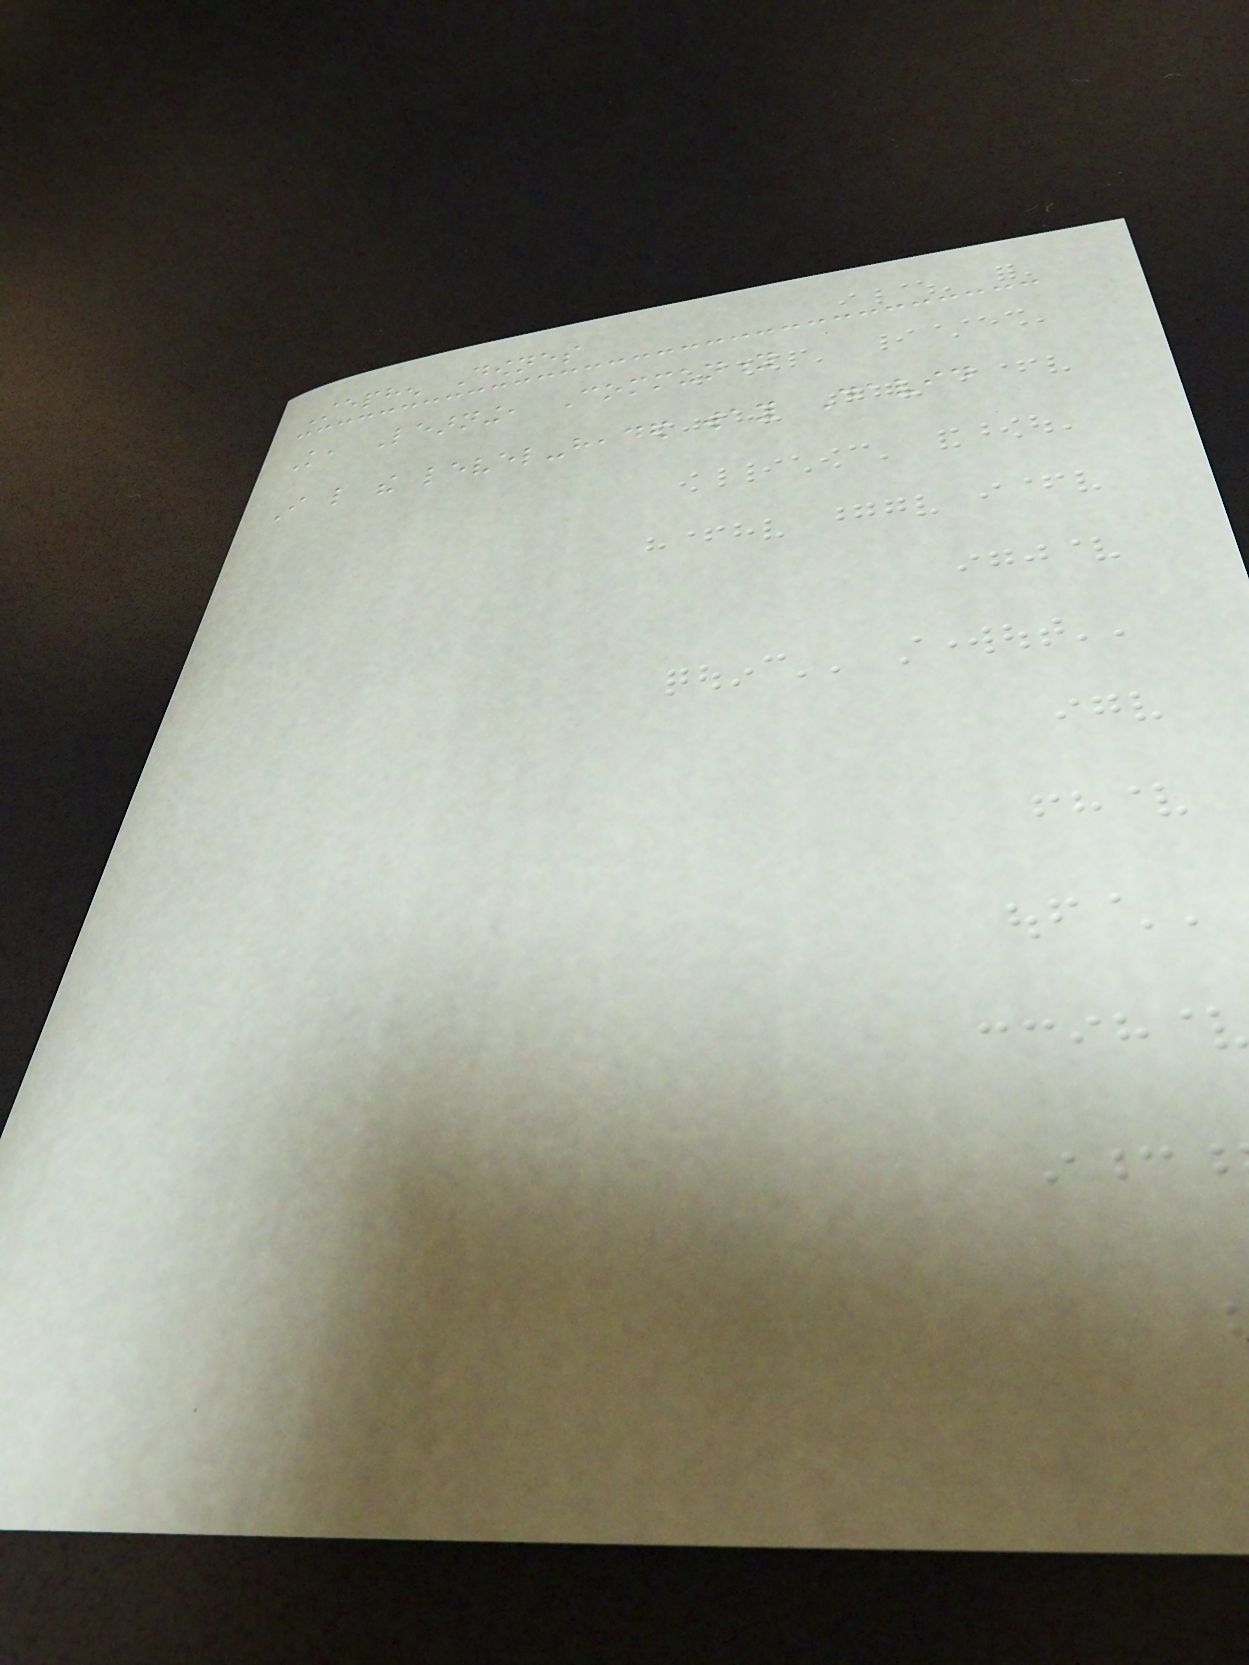Stephen Downes
Knowledge, Learning, Community
I like the level-headed way David
